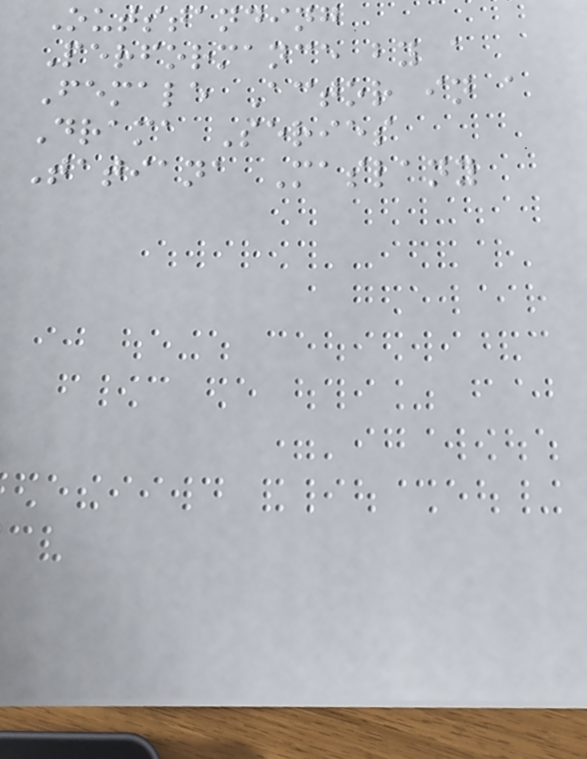Outstanding
Performance by a
Female Actor in a
Drama Series
Tatiana Maslany
